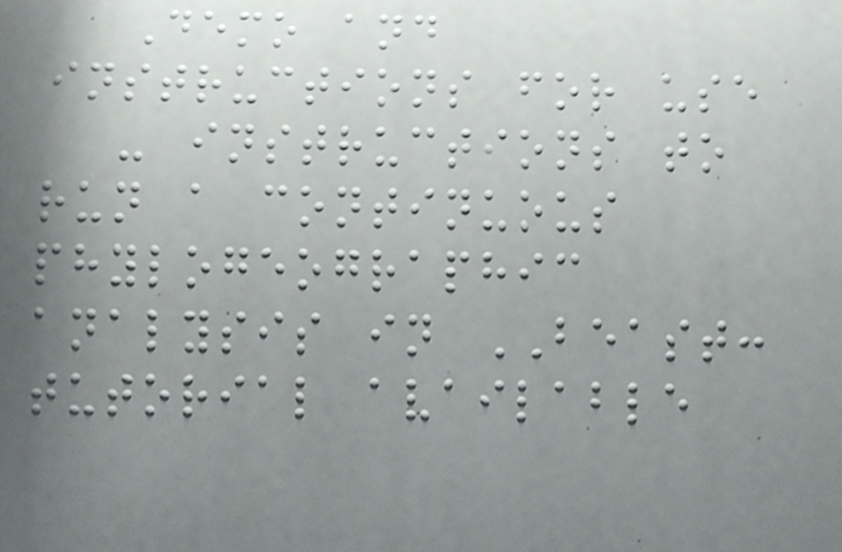Demo and
instructions for use
- instructions to
run a continuous
phylogeographic
analysis in BEAST:
tutorial available
